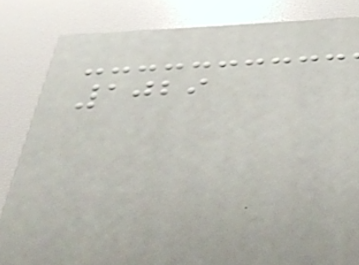1029
